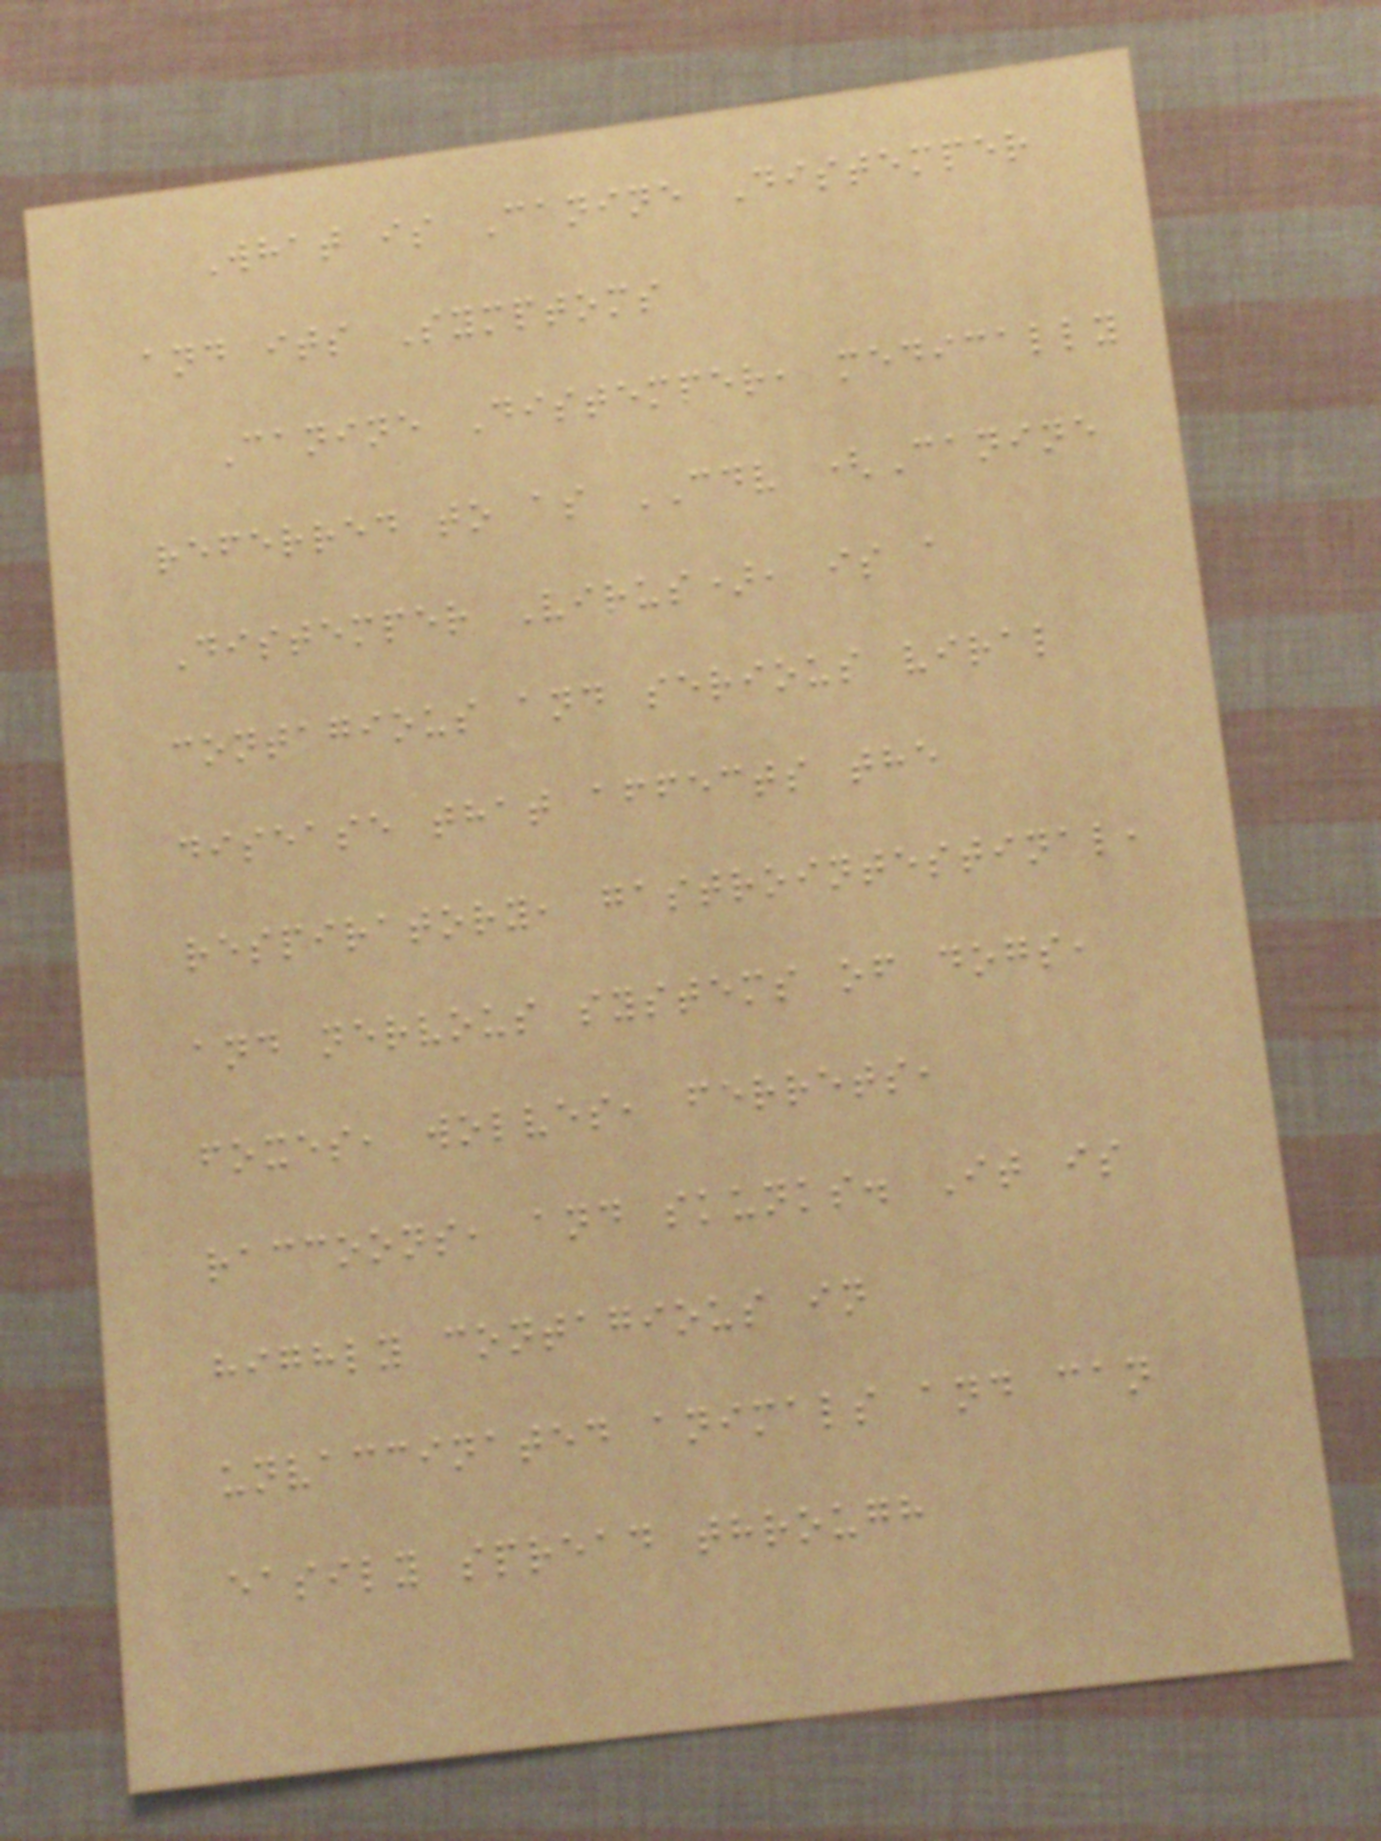What is Canine Distemper
and its Symptoms
Canine Distemper, medically
referred to as CDV (Canine
Distemper Virus), is a
contagious and serious viral
disease that affects the
respiratory, gastrointestinal,
and nervous systems of dogs,
foxes, wolves, ferrets,
raccoons, and skunks. It is
highly contagious in
unvaccinated animals and can
easily spread through
